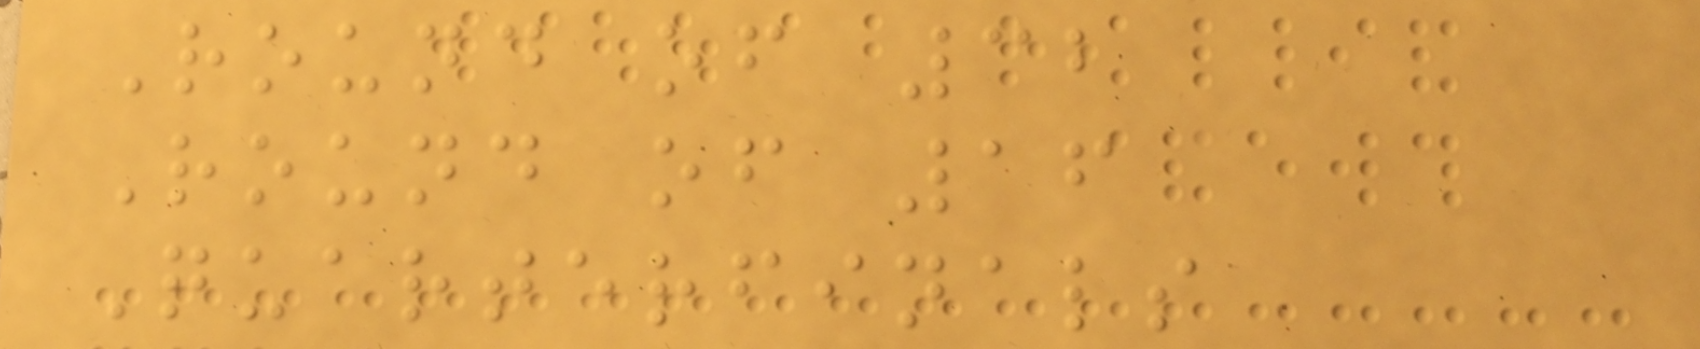Round of 32
Round of 16
Quarterfinals
